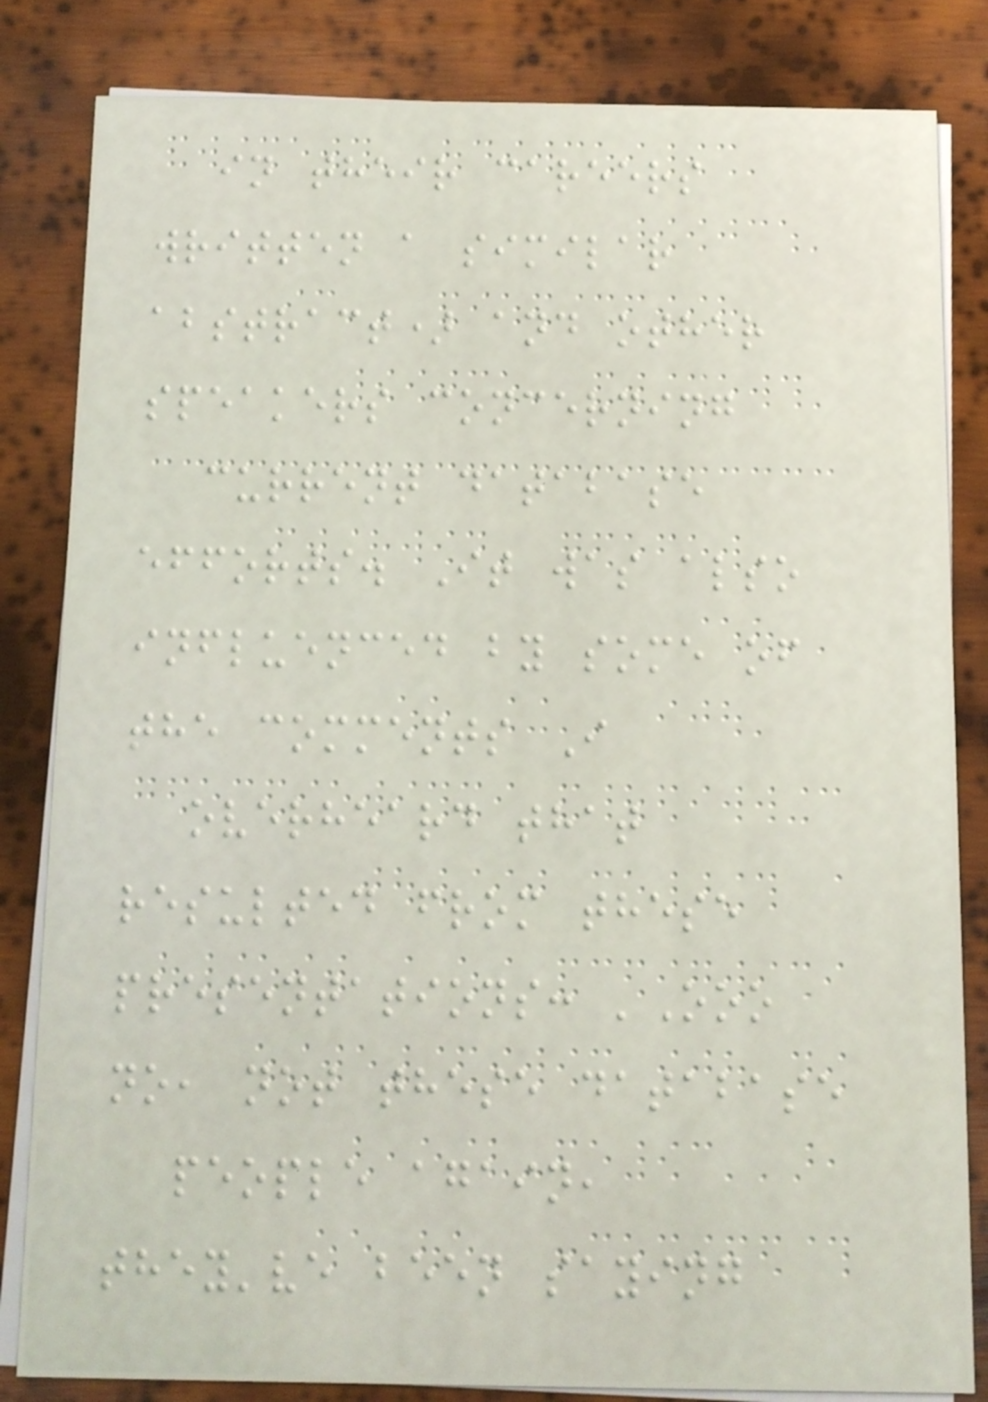in their careers
written a similar
abstract) and other
speakers concerning
current database
efforts. It was also
influenced by some of
the comments I
overheard that
resulted from these
presentations: 'Ooo
no, not these database
people again,
they've been saying
